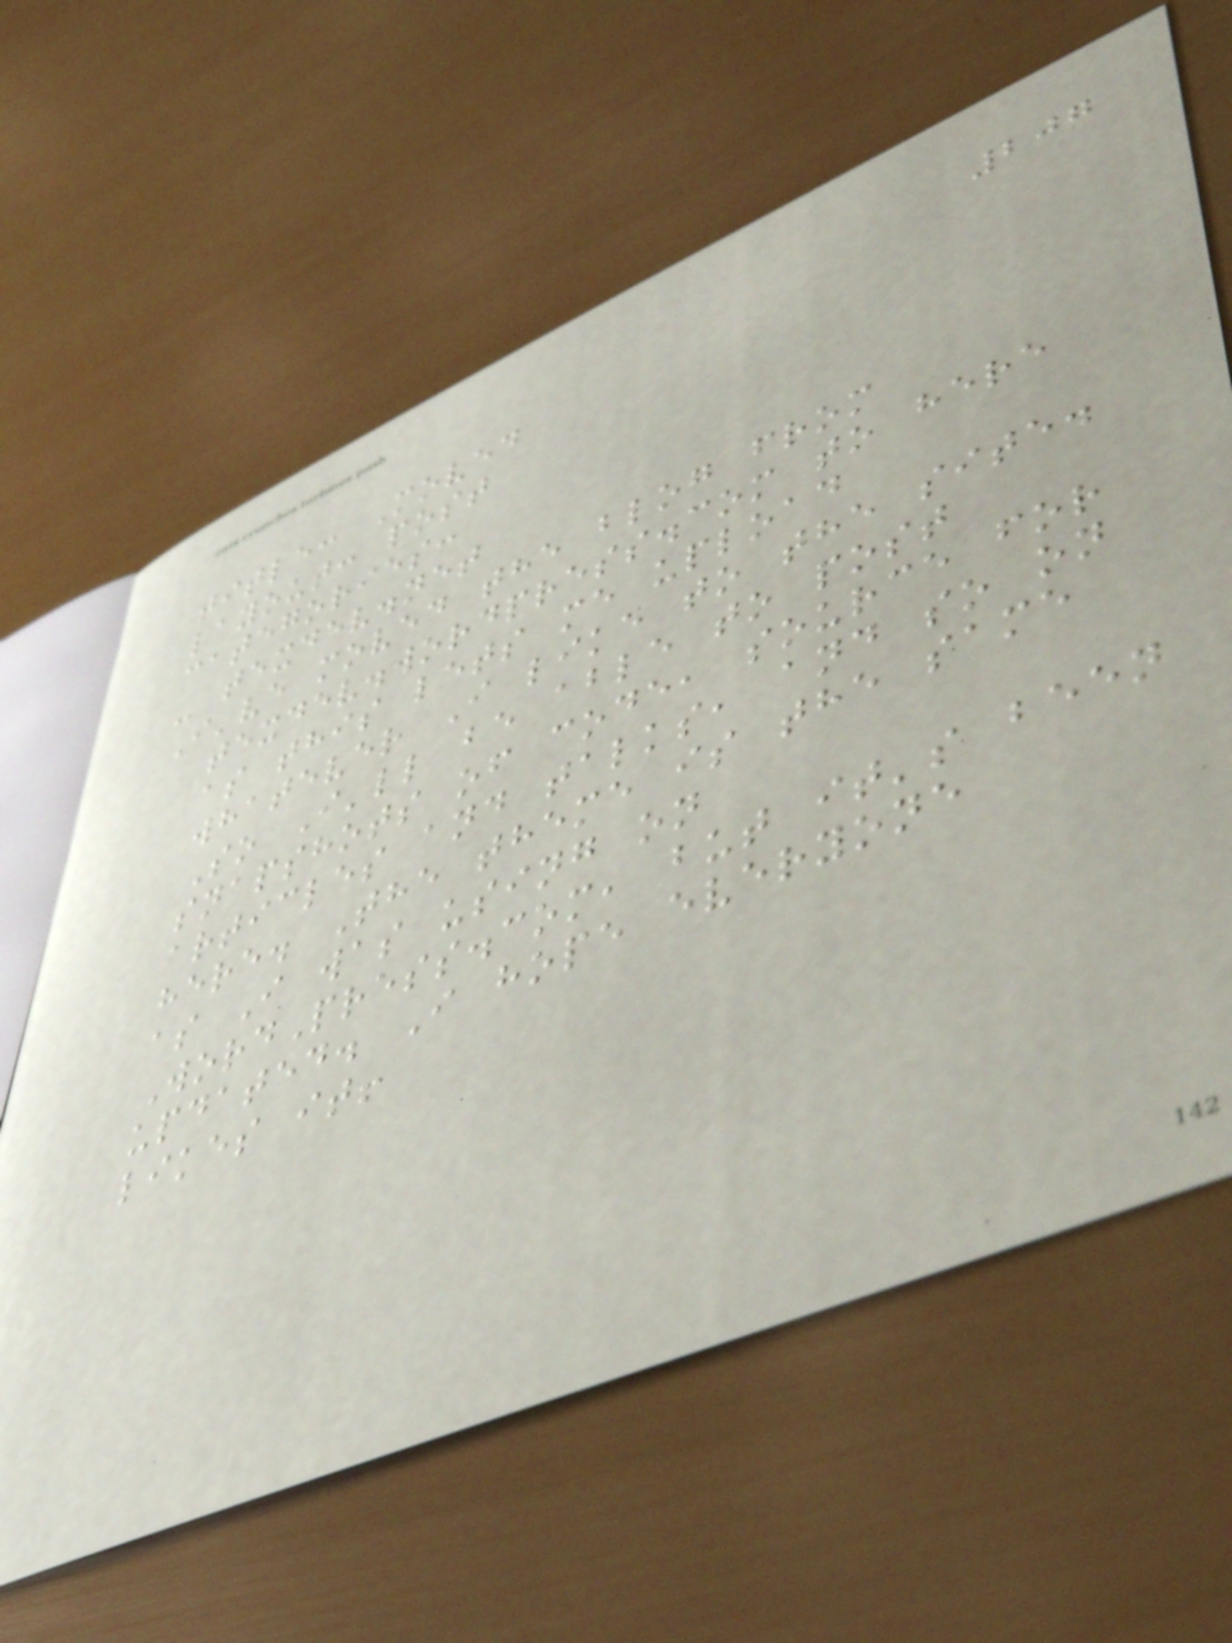207
title: Moved
layout: post
categories:
- texdev.net
I've moved the blog from
texdev.wordpress.com to here
as this lets me upload
whatever I like to the site.
So I'll be able to post
snapshots of code, source for
articles and talks, and so on
here. The theme is the same
as I was using on
WordPress.com, but it's been
updated. I hope everyone
likes it!
